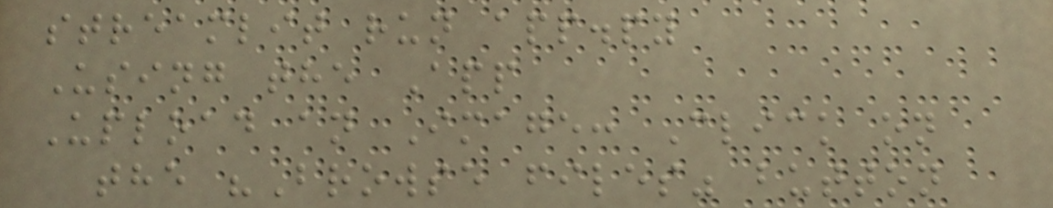streamlit run app.py
Using the App
Upload an Image: Click on
the "Browse files" button
